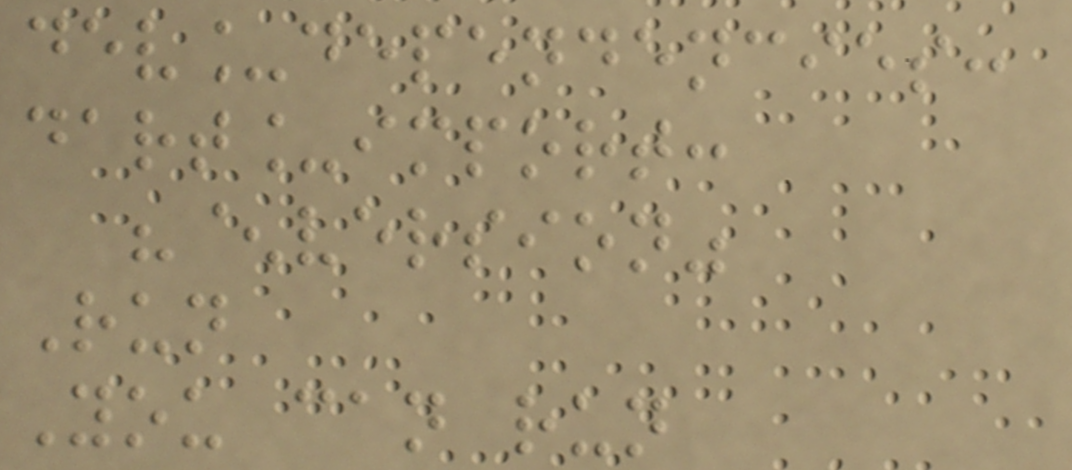dev_dependencies:
dart_import:
"^version"
Run
You can run
